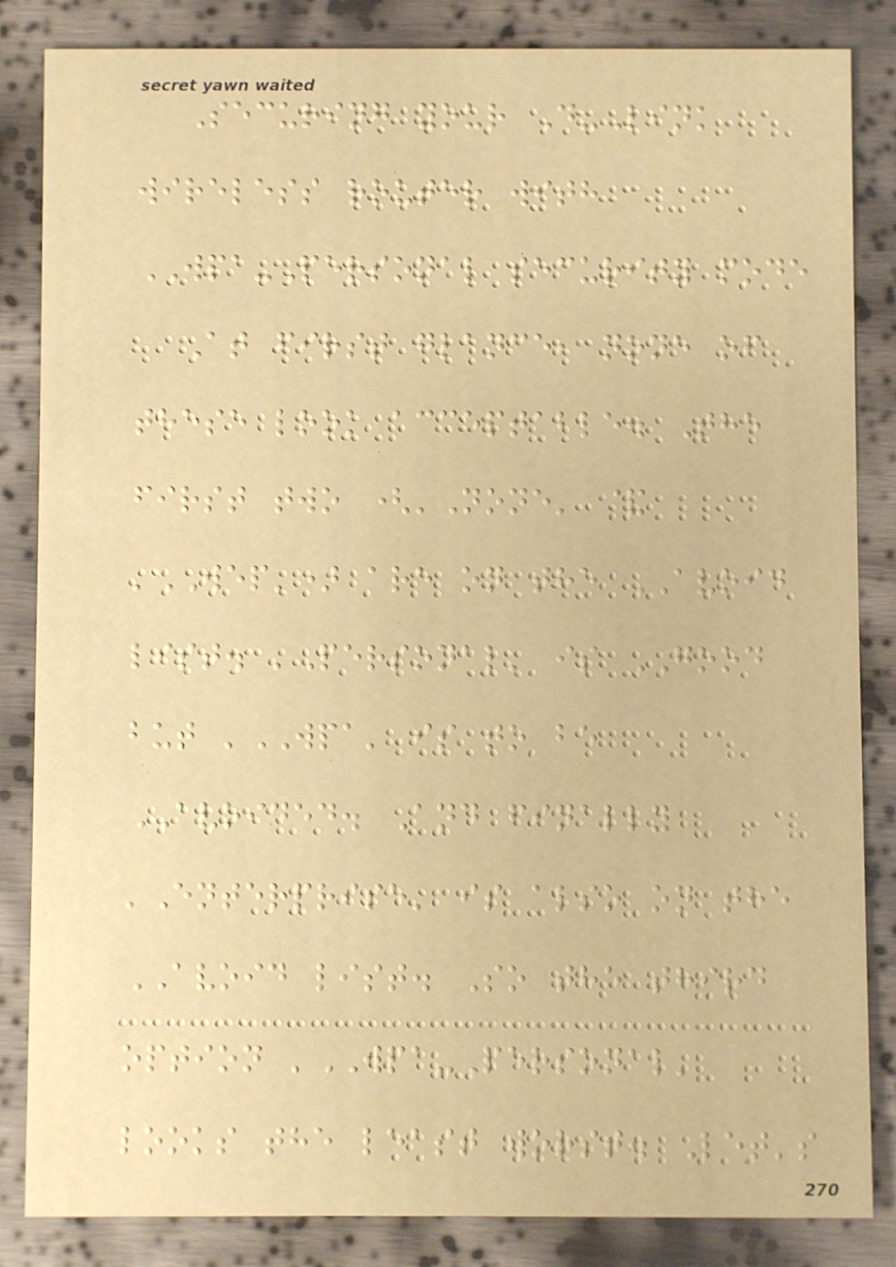Securing your D-Link
wireless router with
WPA-Personal security mode
At first glance, none of
these look acceptable. The
first two ('None' &
'WEP') are on the AVOID
list. 'Personal' is GOOD
but 'WPA' is to be
AVOIDED. And finally
'Enterprise' is also on the
AVOID list. So the third
option 'WPA-Personal'
looks the least worst. Let's
